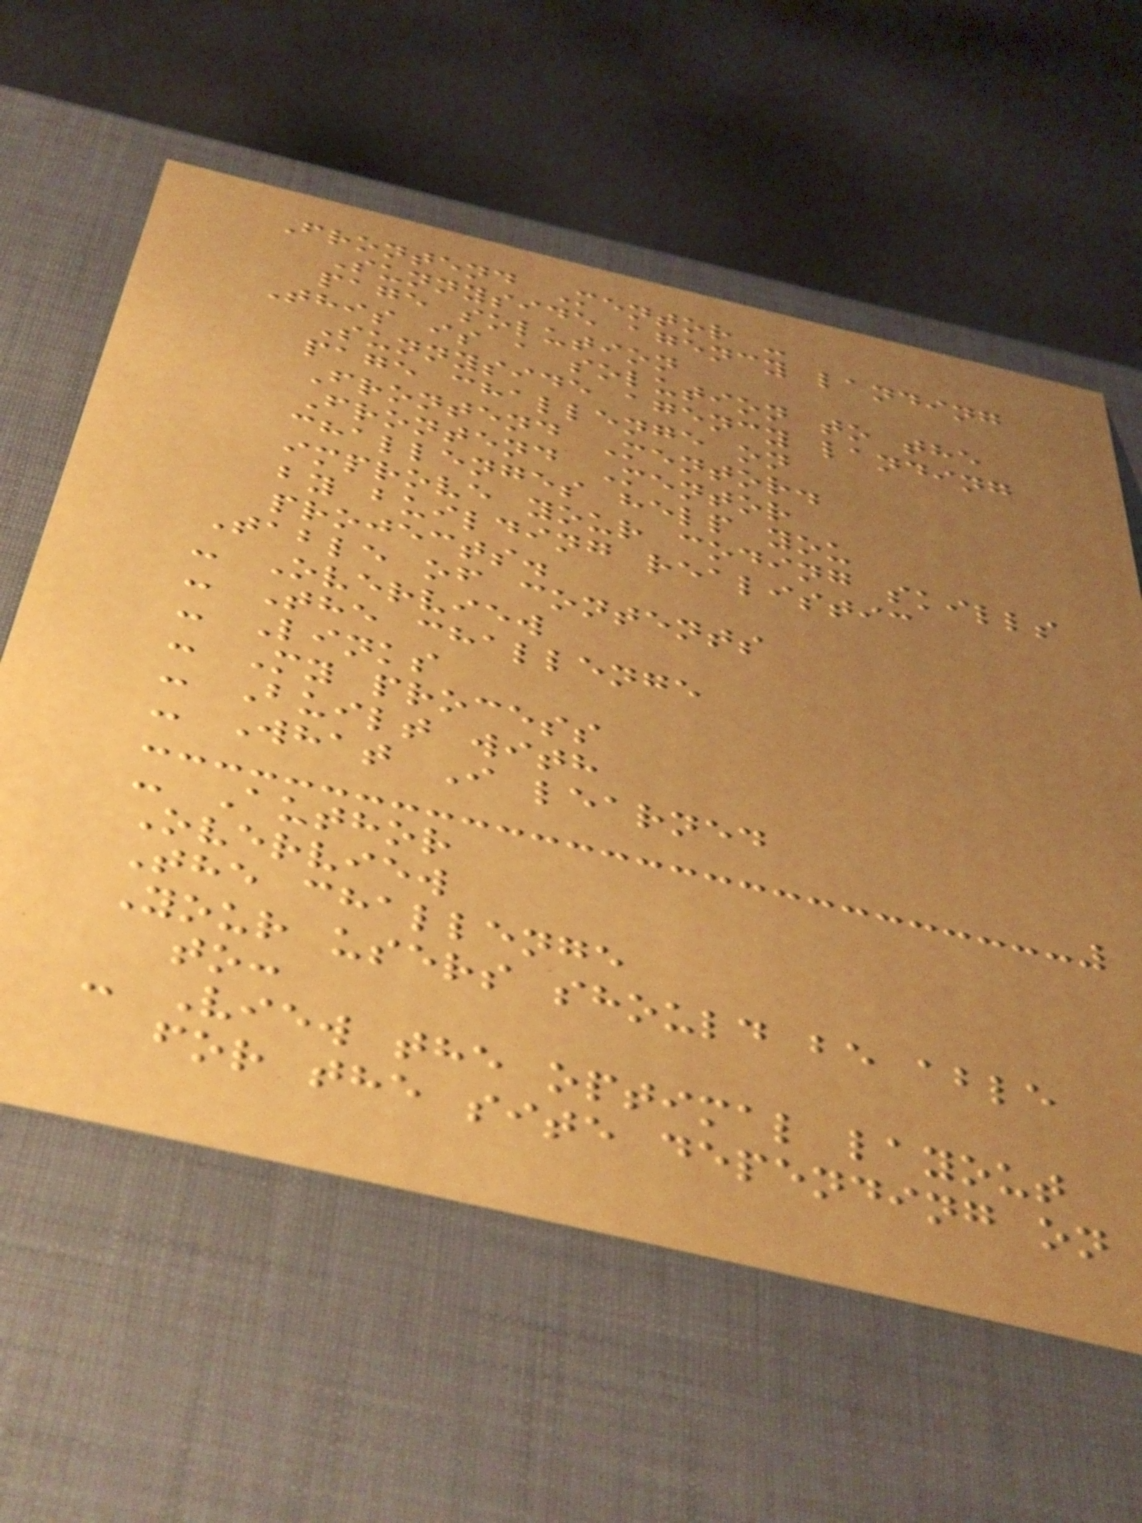Frontend Mentor -
Sunnyside agency landing
page solution
This is a solution to the
Sunnyside agency landing
page challenge on
Frontend Mentor.
Frontend Mentor
challenges help you
improve your coding skills
by building realistic
projects.
Table of contents
- Overview
- The challenge
- Links
- My process
- Built with
- What I learned
- Author
Overview
The challenge
Your users should be able
to:
- View the optimal layout
for the site depending on
